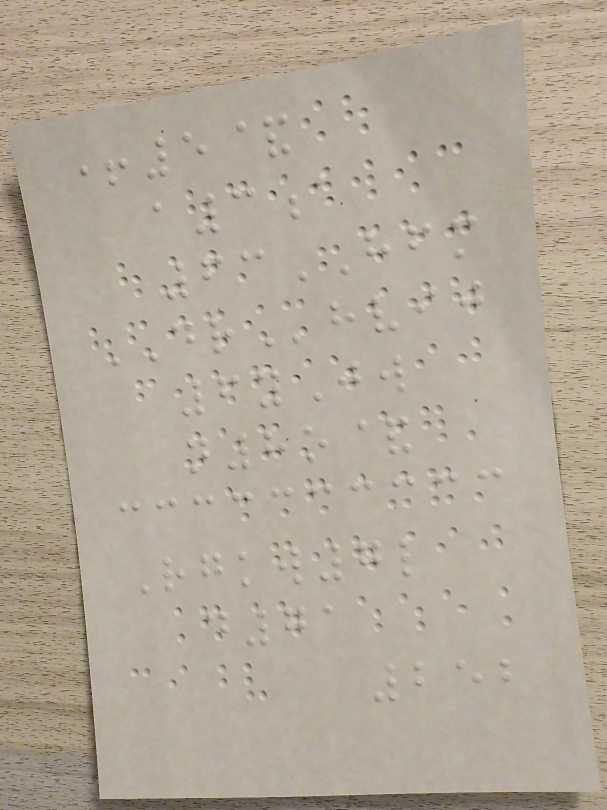+5&
a3a
63HFM
DRhvij
6yJw
n8o&
Rgkw7l
d71
252
